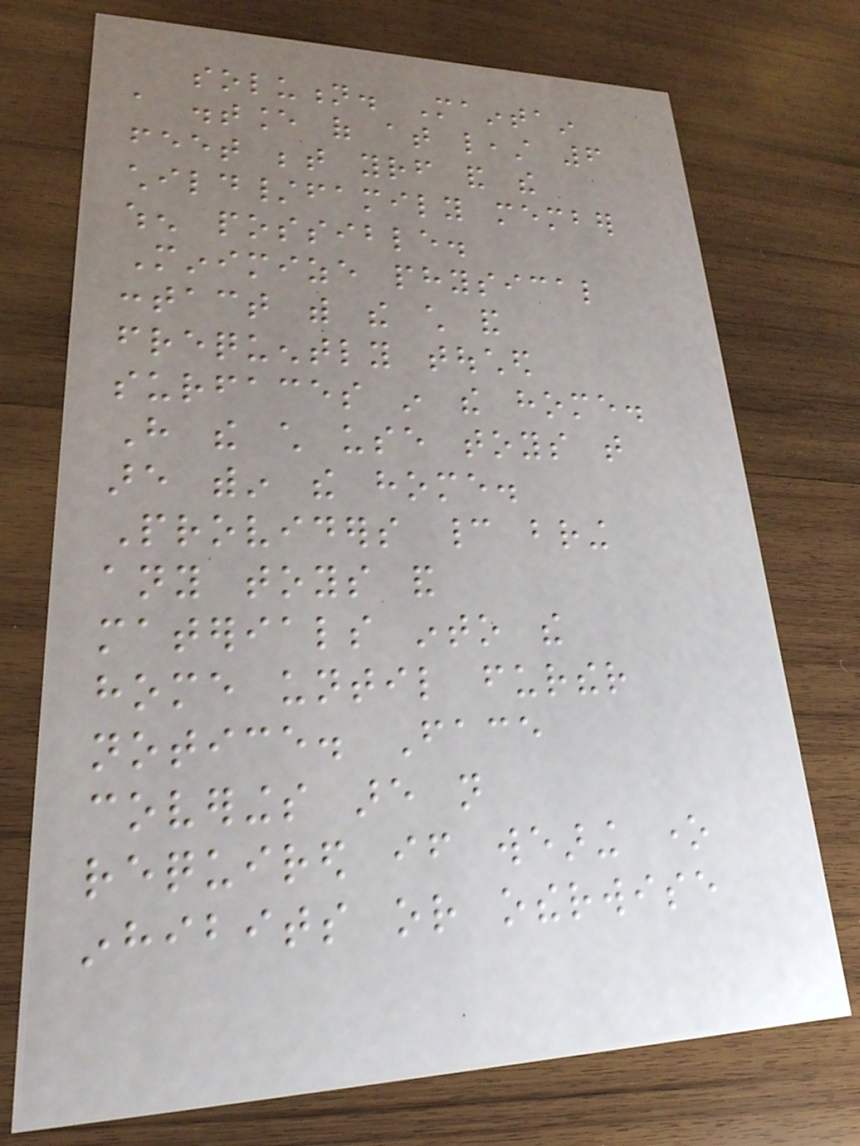solution. Maintain
a distance of at least 6
feet between yourself and the
child/family member
when possible.
Minimize physical
contact with the child and
frequently touched
surfaces in the home.
Have the child use toys that
are within the home.
Providers cannot bring
any toys and
materials into the
home until further
notice. Face
coverings are not
required if wearing one
inhibits or otherwise
